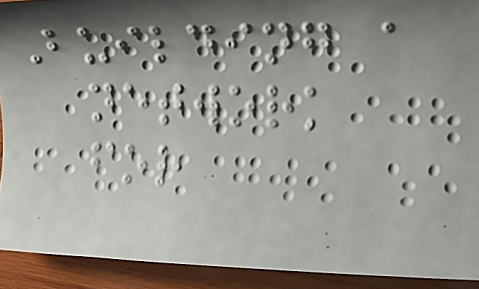Building a
network
for
